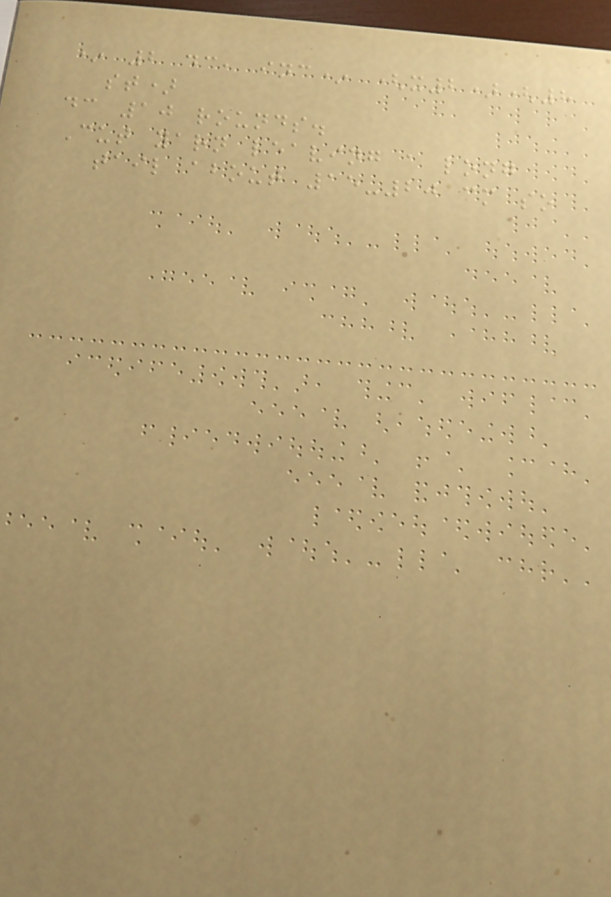* 2 dc, inc* (x2)(8
st)
dc 10 rounds.
Cut yarn leaving a long
tail about 15-20 cm so
